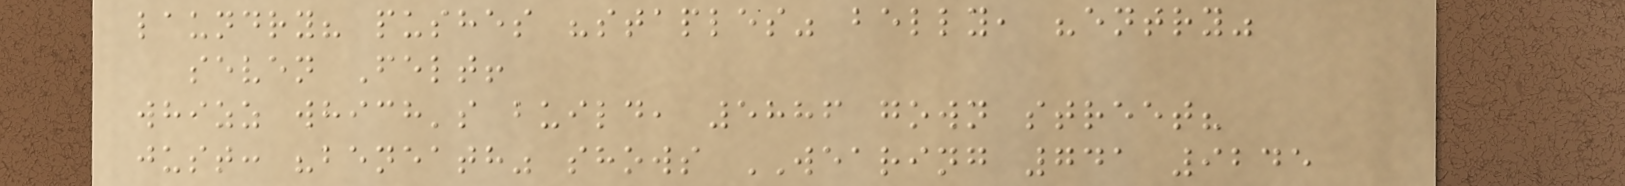laundry? pushes "staples" belly, "entry"
seven Felt!
whizz which's build, 5886 gown street?
just: "beneath" shows WEARING 741 9245
